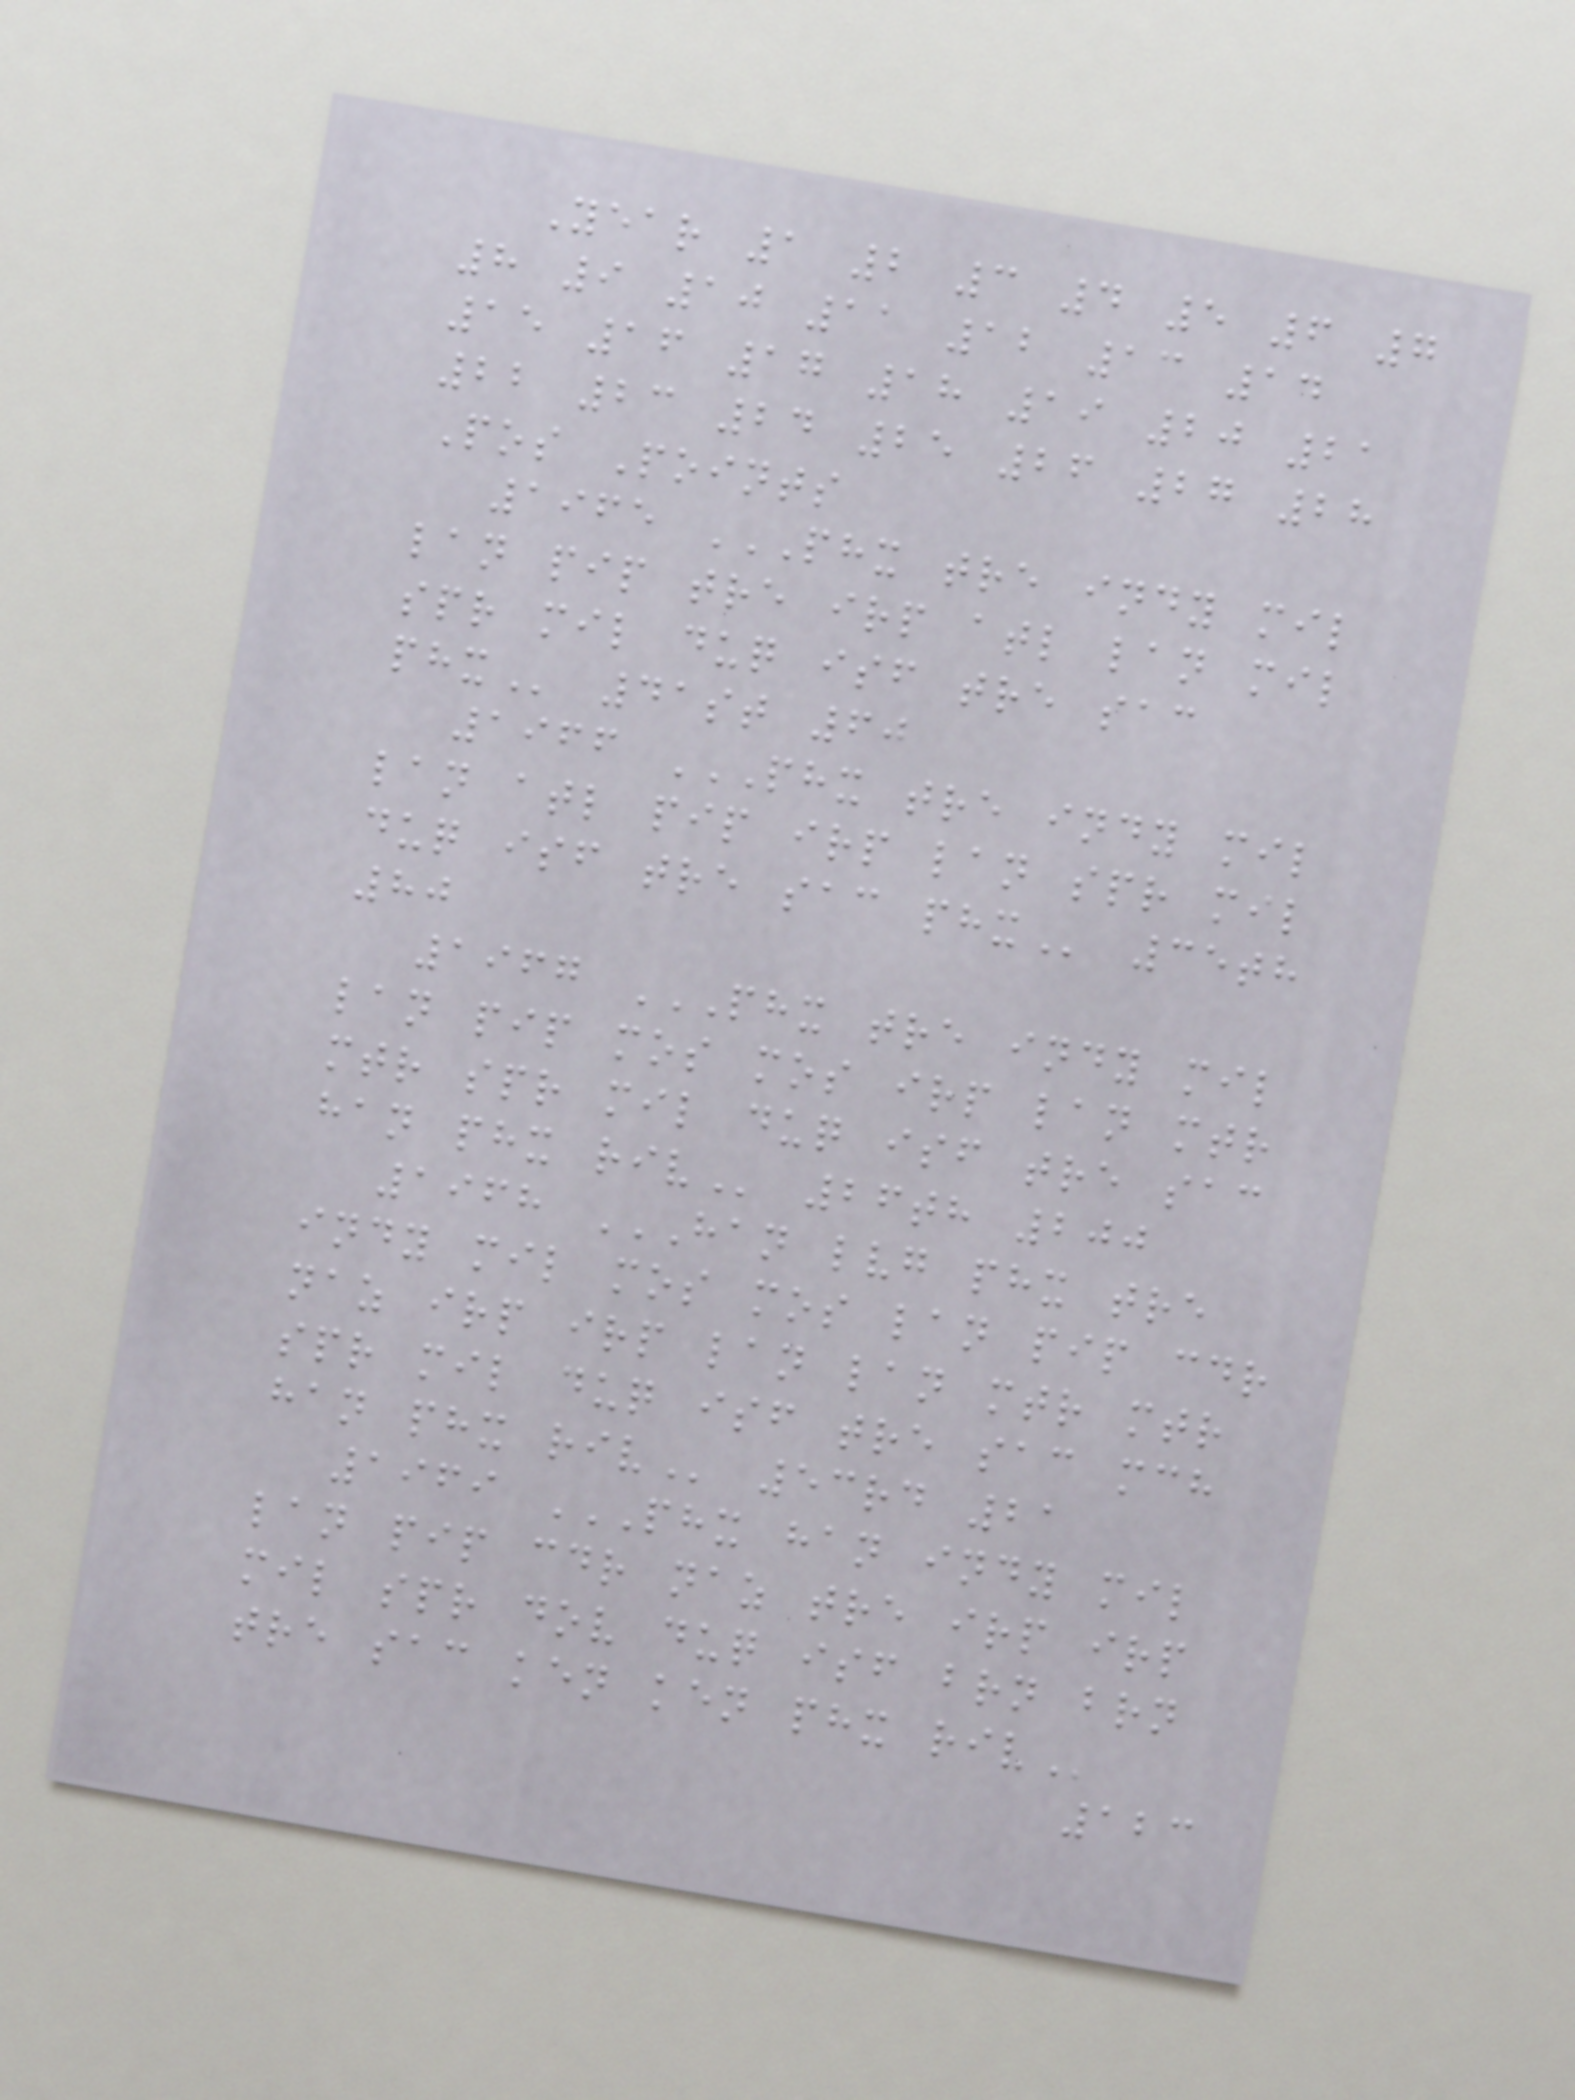Year 1 2 3 4 5 6 7
8 9 10 11 12 13 14
15 16 17 18 19 20 21
22 23 24 25 26 27 28
Pos Points
1965 PHX TRE INDY MIL
LAN PIP TRE IRP ATL LAN MIL
SPR MIL DUQ ISF TRE SAC
PHX 41st 60
1966 PHX TRE INDY MIL
LAN ATL PIP IRP LAN SPR MIL
DUQ ISF TRE SAC PHX 35th
80
1967 PHX TRE INDY MIL
LAN PIP MOS MOS IRP LAN MTR
MTR SPR MIL DUQ ISF TRE SAC
HAN PHX RIV 26th 200
1968 HAN LVG PHX TRE
INDY MIL MOS MOS LAN PIP CDR
NAZ IRP IRP LAN LAN MTR MTR
SPR MIL DUQ ISF TRE SAC MCH
HAN PHX RIV 53rd 21
1969 PHX HAN INDY MIL
LAN PIP CDR NAZ TRE IRP IRP
MIL SPR DOV DUQ ISF BRN BRN
TRE SAC KEN KEN PHX RIV
123
